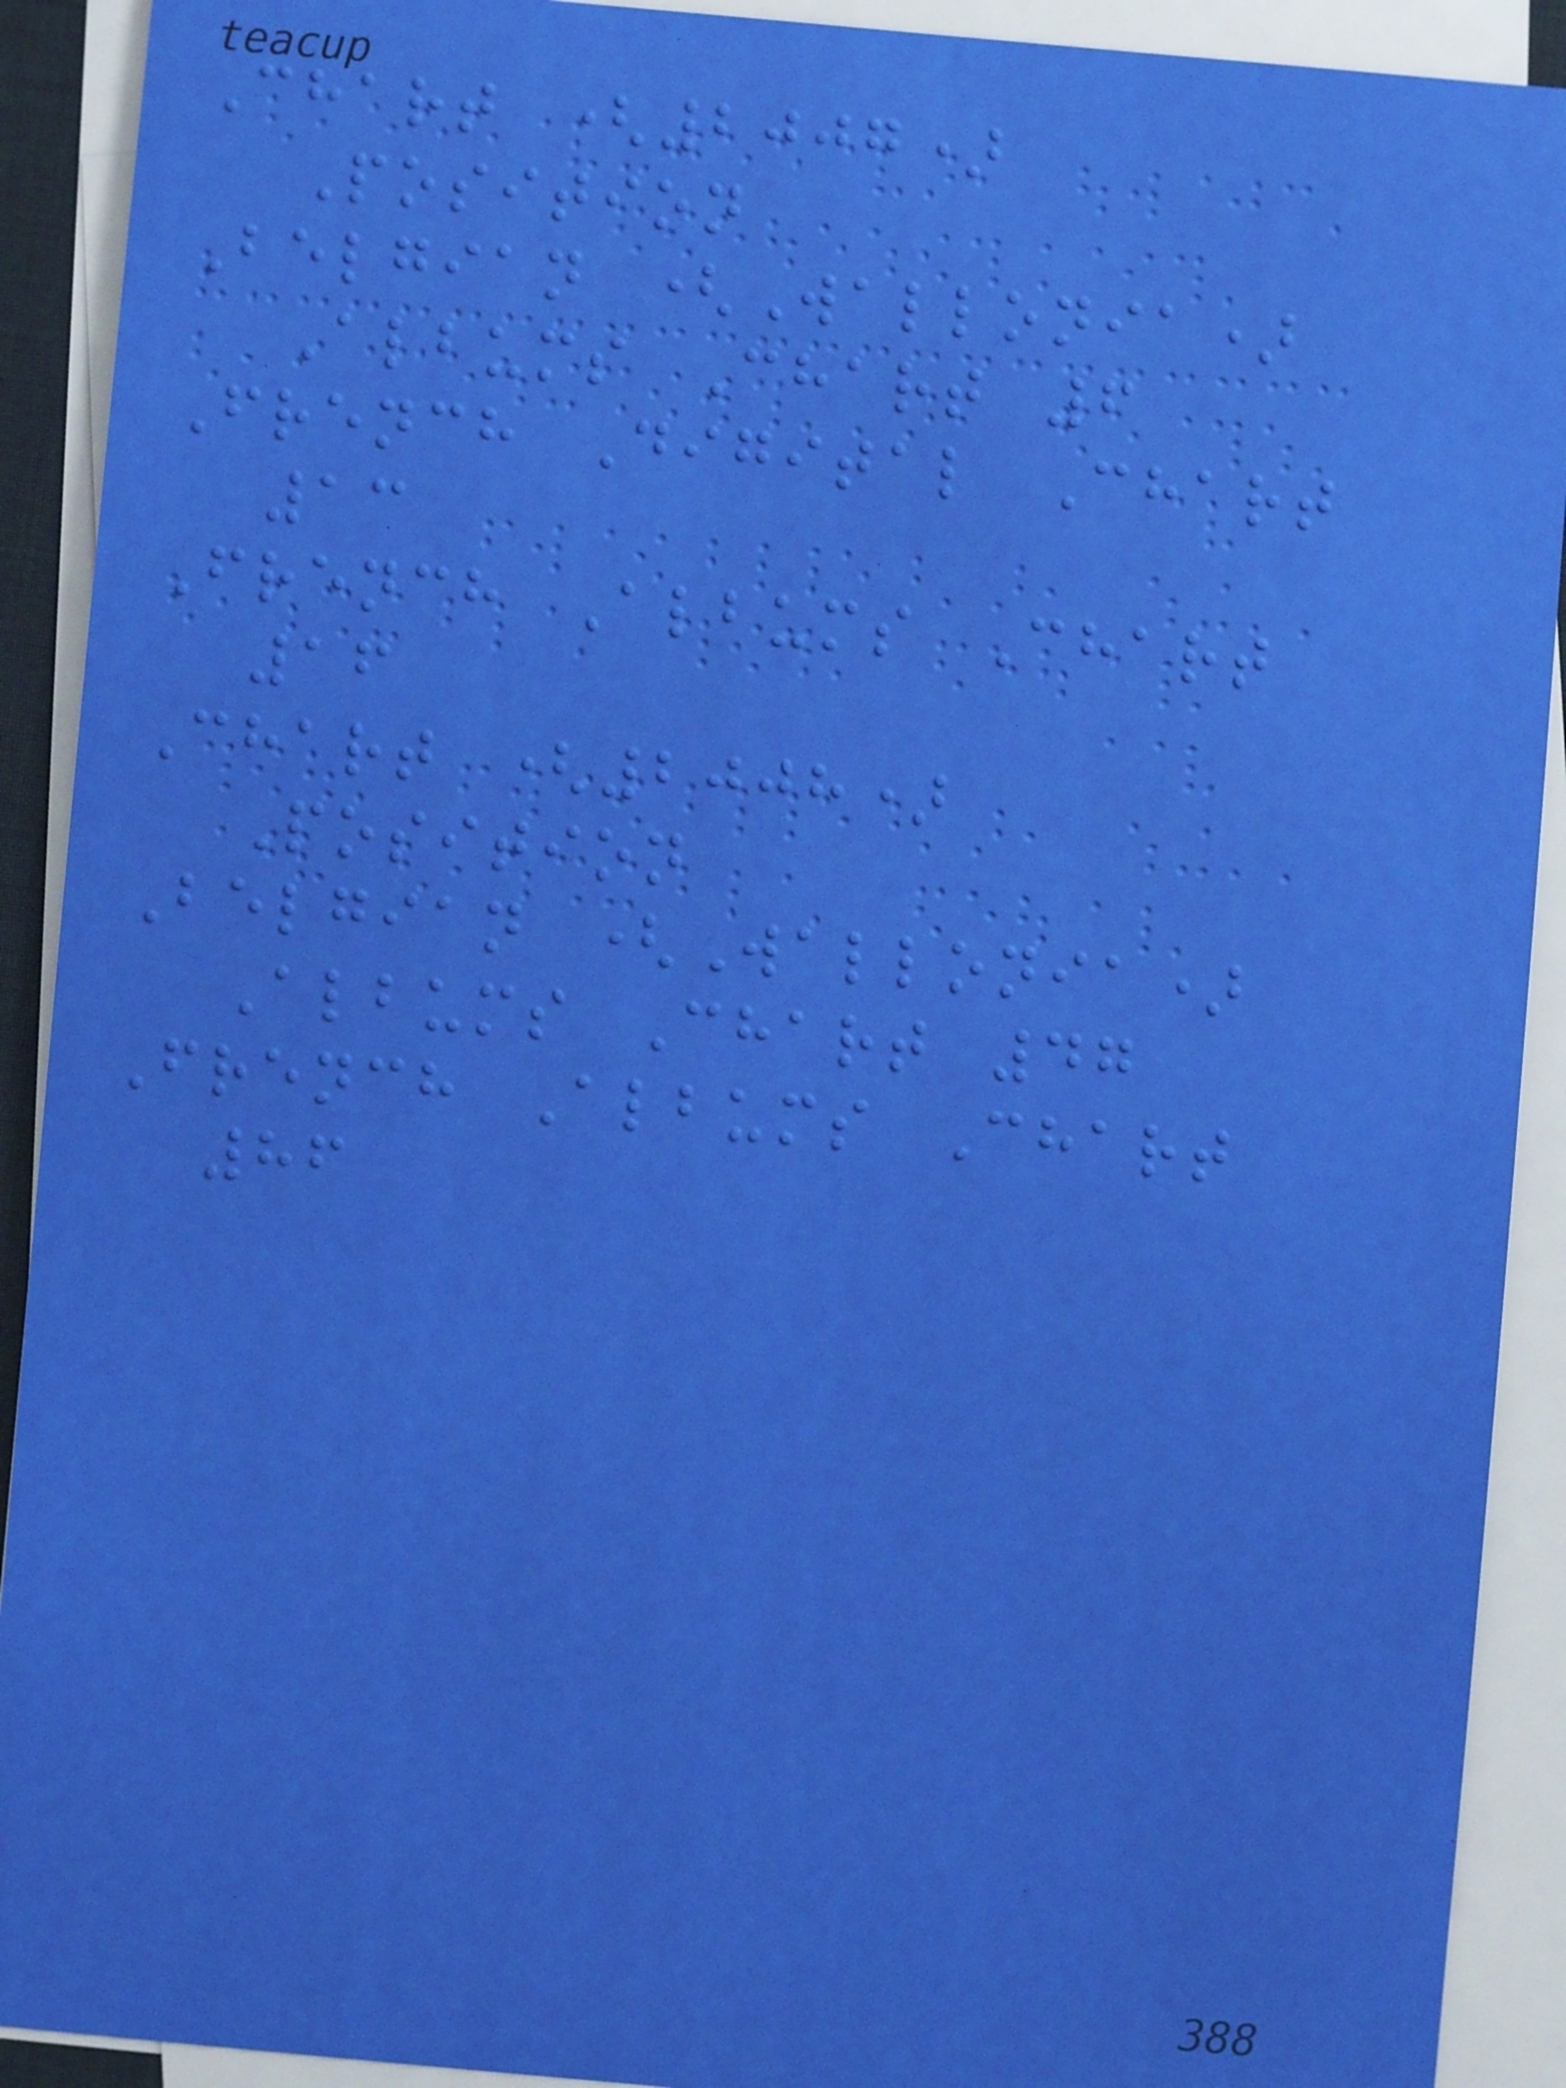Chart (2007)
Position
Belgian (Wallonia)
Albums Chart 6
French Digital Chart
13
French Albums Chart
16
Chart (2008)
Position
Belgian (Wallonia)
Albums Chart 47
French Albums Chart
86
